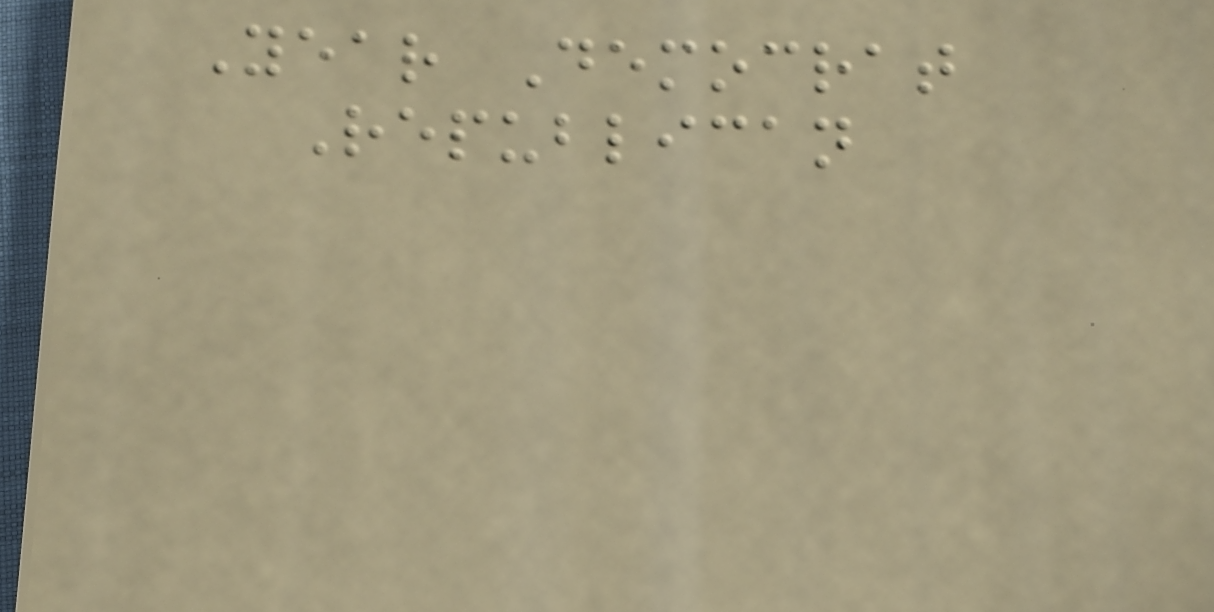Year Democrat
Republican
